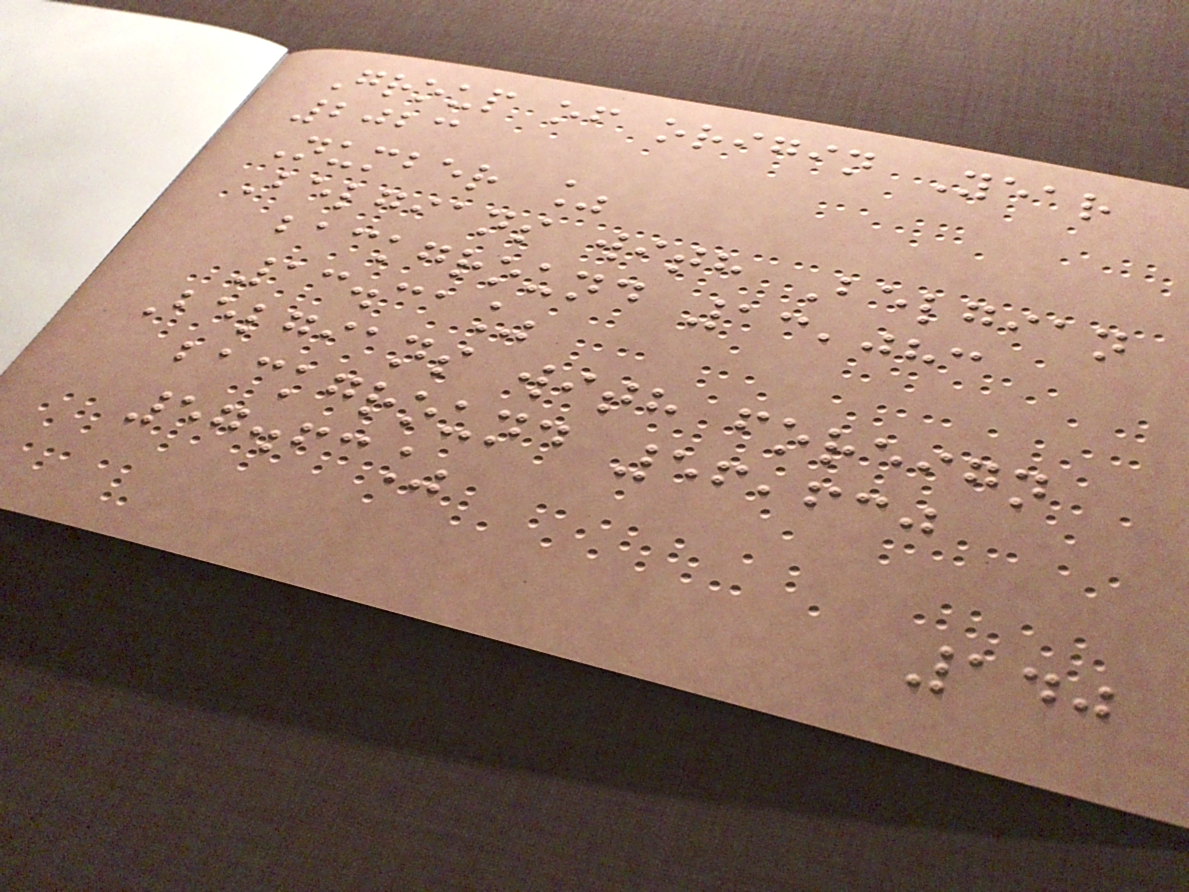Group of origin Year
2023
Number %
Belgians with Belgian
background 13,083
13.31%
Belgians with foreign
background 56,630
57.63%
140
